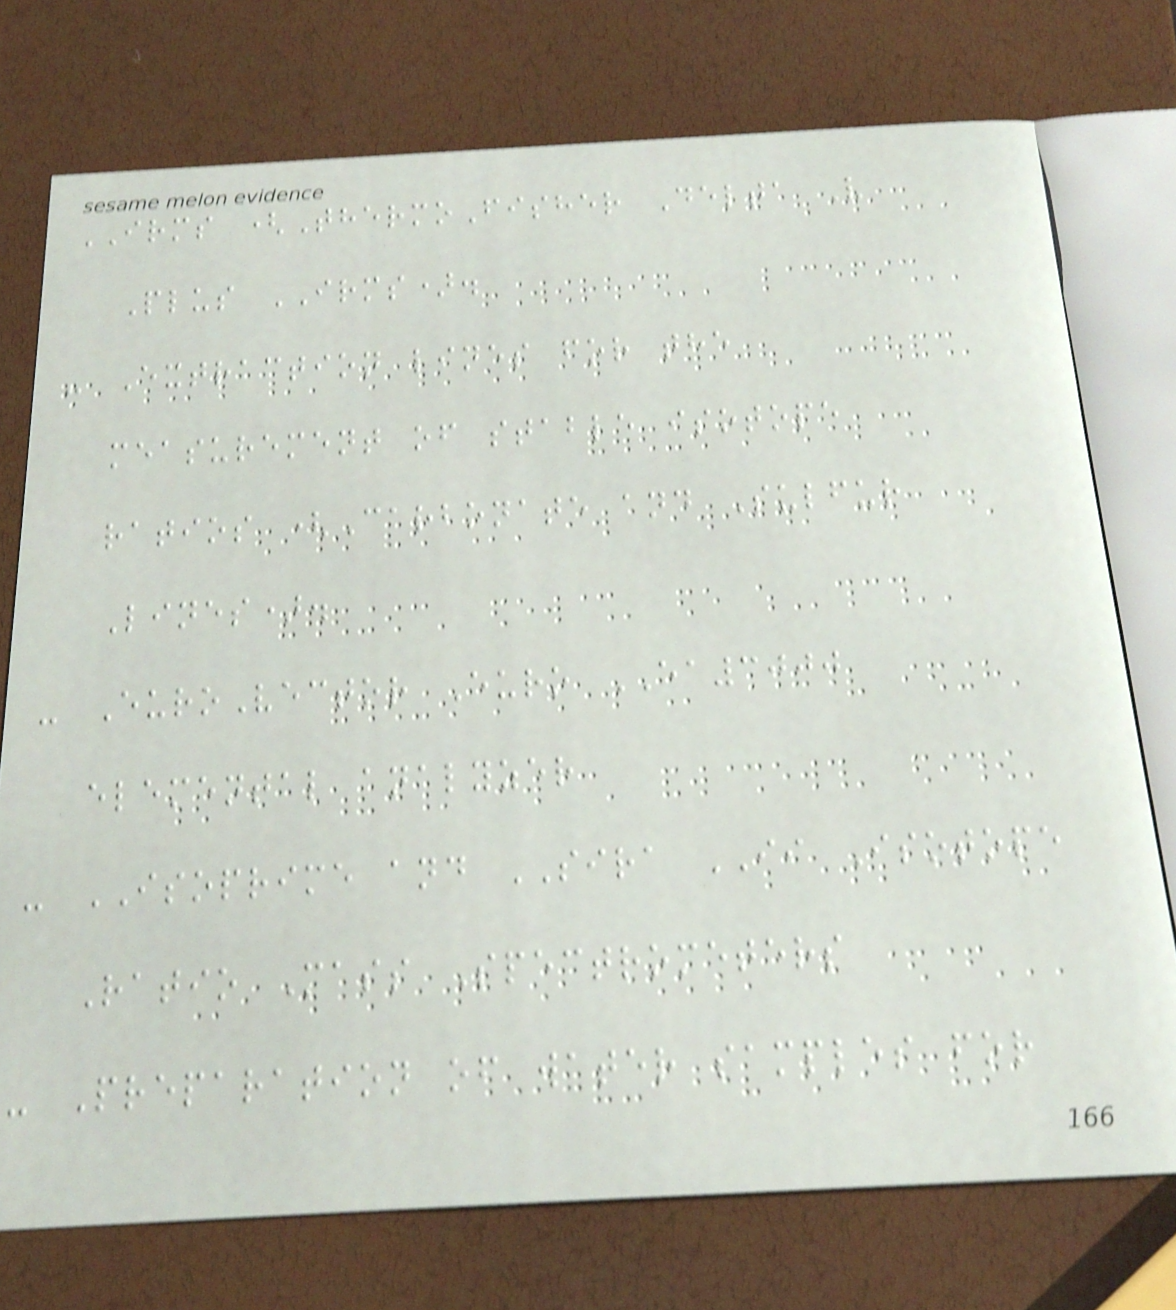IRMS (ThermoFisher Delta V
Plus IRMS).
- Extraction lines for the
measurement of stable isotope
ratios (Carbonate and Sulfur
Lines).
- EuroVector Euro EA3000
elemental analyzer
- ISOPRIME and SIRA II Isotope
Ratio Mass Spectrometers
- Preparation of water samples for
